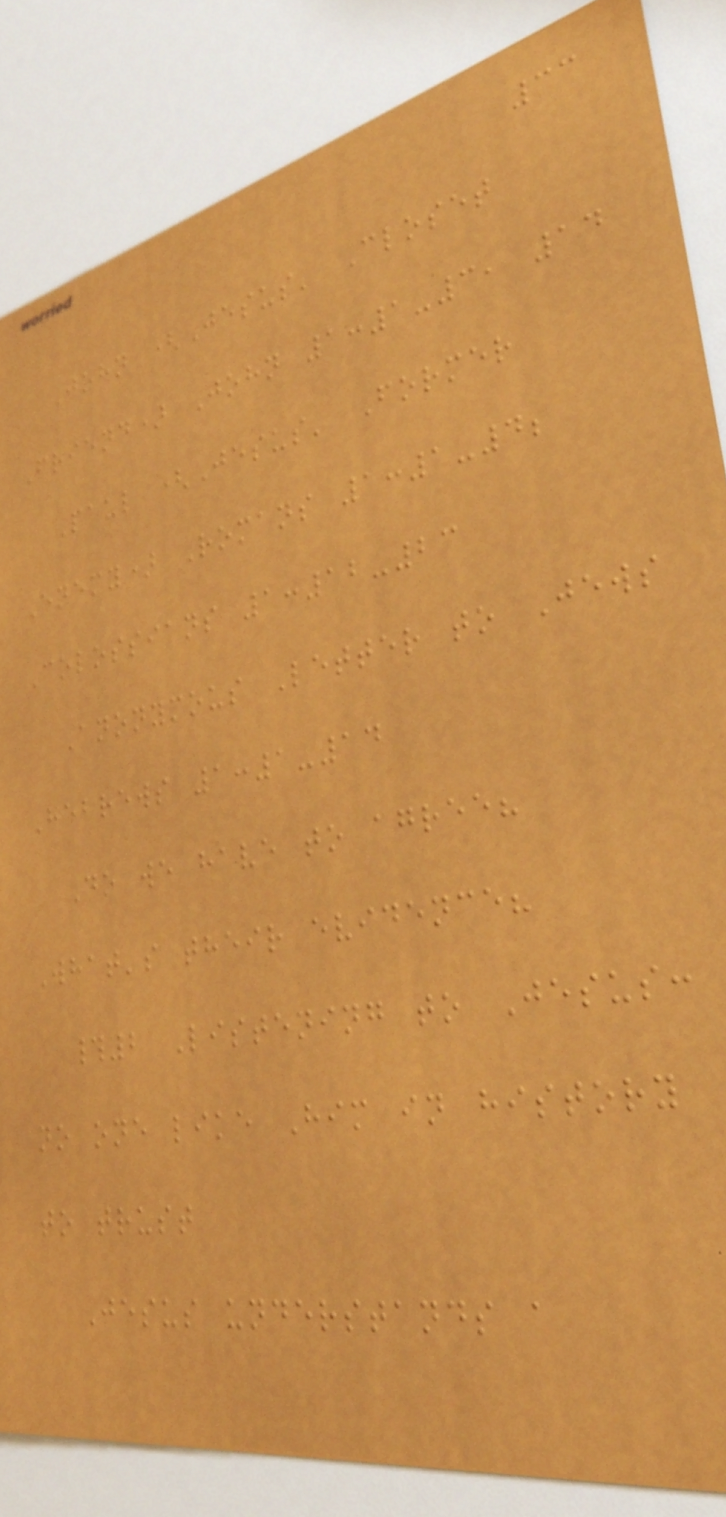33
John (Jesus' Closet
Friend) John 1:1-3, 14
Paul (Jesus' Former
Enemy) Romans 1:1-4;
Colossians 1:12-23
Anonymous Letter to Jews
Hebrews 1:1-14
Do we have to agree?
What's their evidence?
#2 Listening to Jesus:
no one like Him in history
to trust
Jesus understands a
